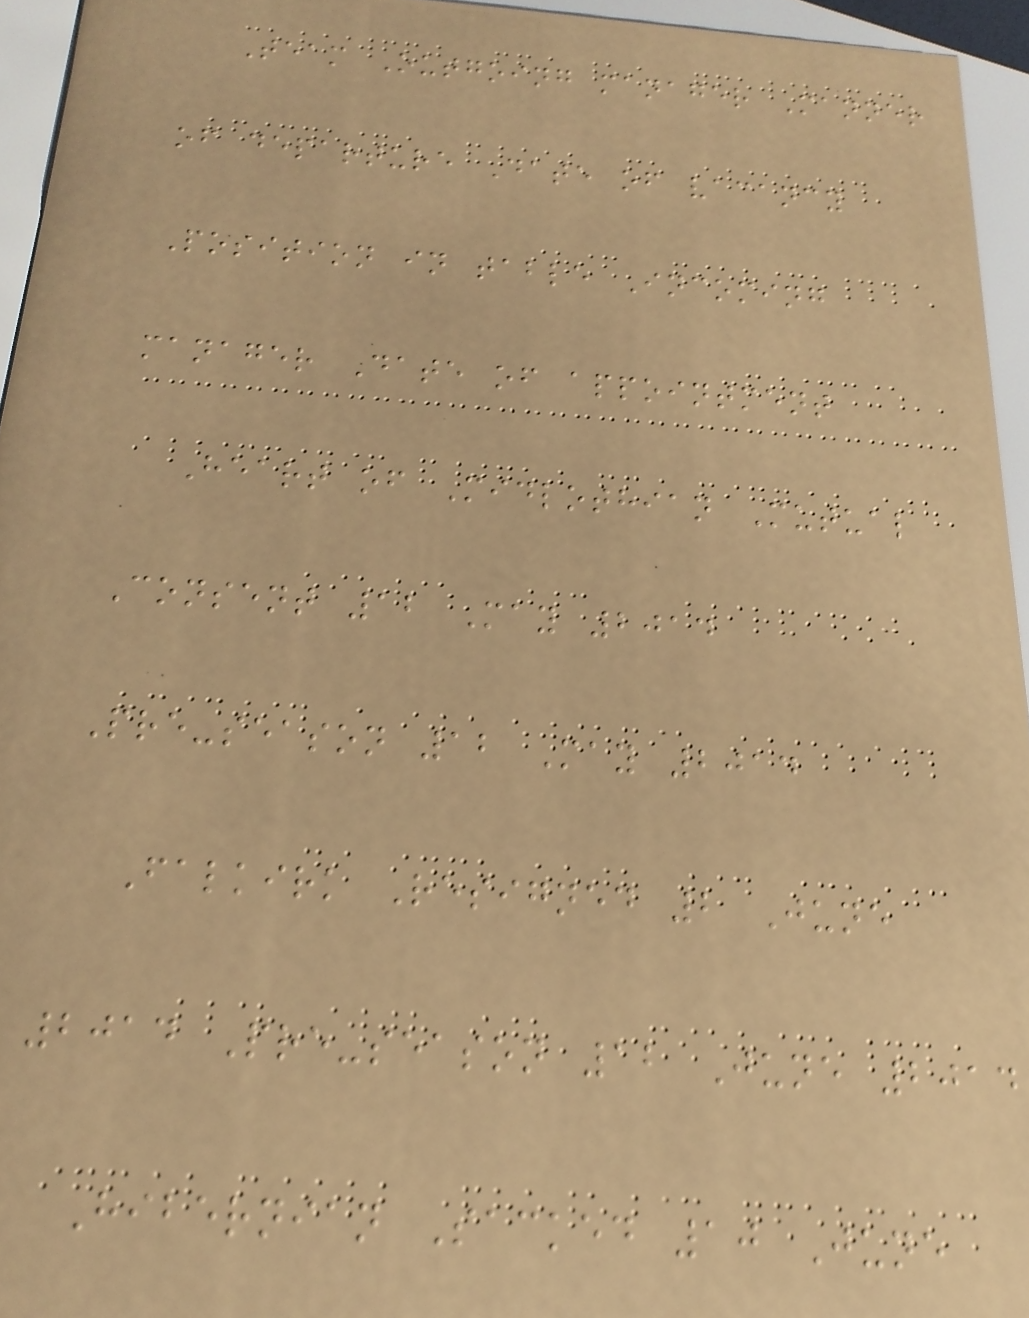Team Outgoing manager Manner
of departure Date of vacancy
Position in table Incoming
manager Date of appointment
Heart of Midlothian Mutual
Consent 12 May 2014
Pre-season 12 May 2014
Falkirk Resigned 2 June
2014 Pre-season 12 June 2014
Hibernian Sacked 10 June
